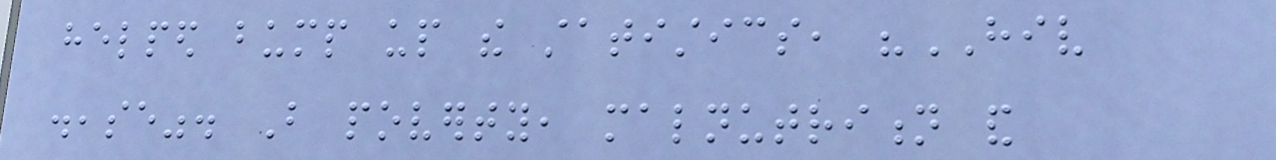helped bump up the statistics, "HIV
disease". But poverty, malnutrition and
